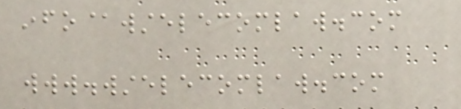info@wstelecomlaw.com
www.wstelecomlaw.com
